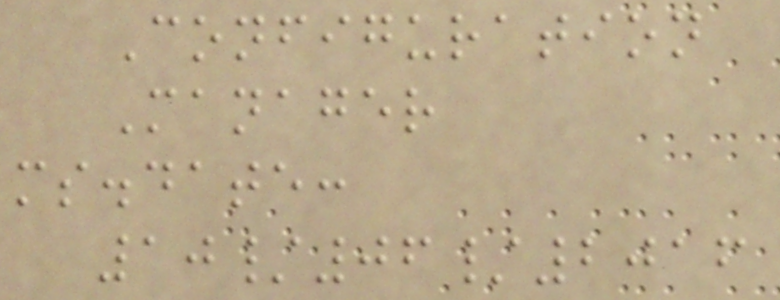Configuration
Manager
ms.date:
10/06/2016
